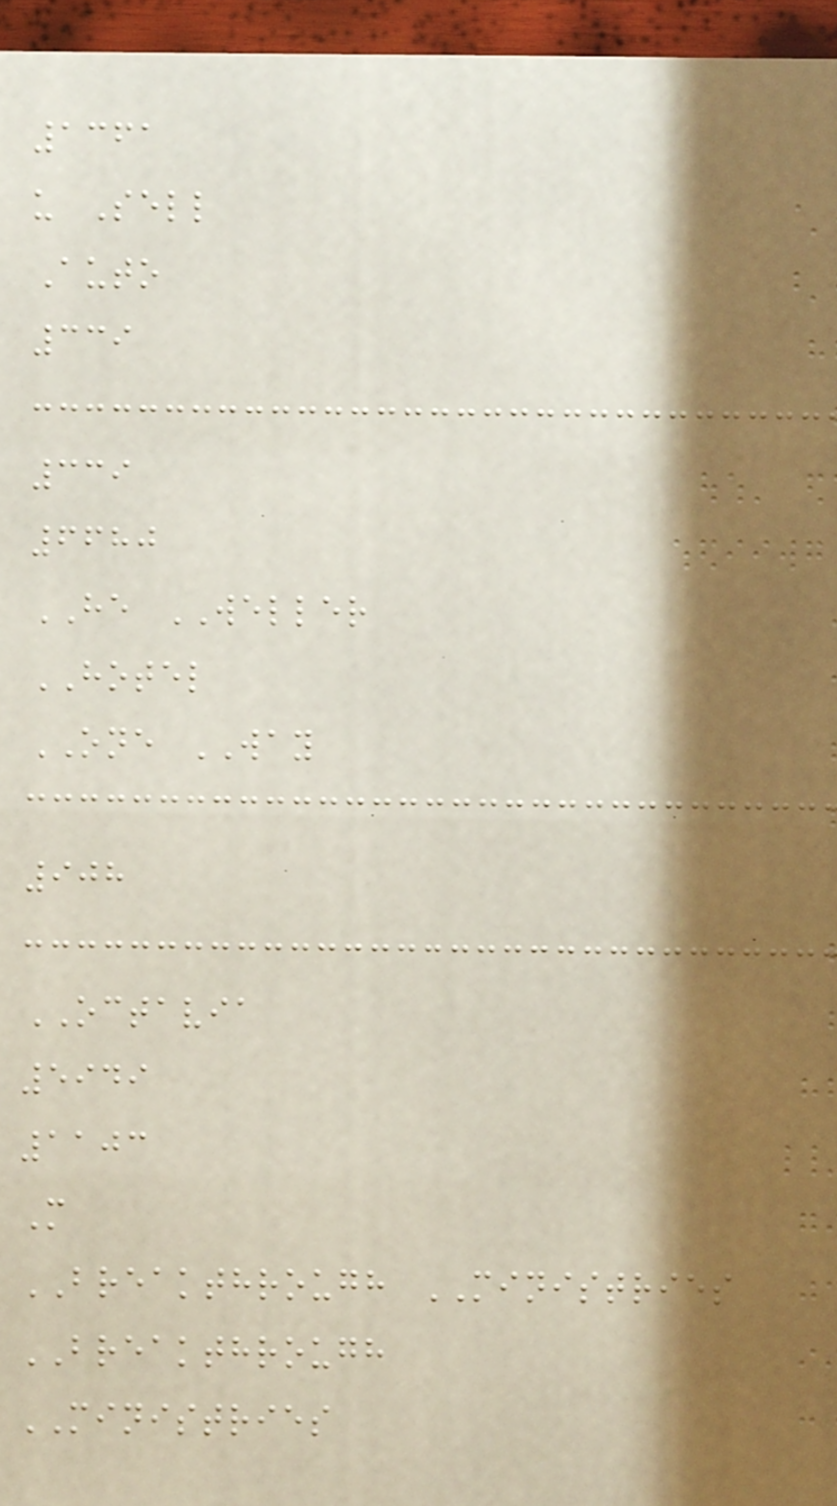1361
u Sell
Auto
339
339
6680
HE WELLER
HOTEL
ONE WAY
908
OCTAVIA
5949
1103
M
BREAKTHROUGH MINISTRIES
BREAKTHROUGH
MINISTRIES
